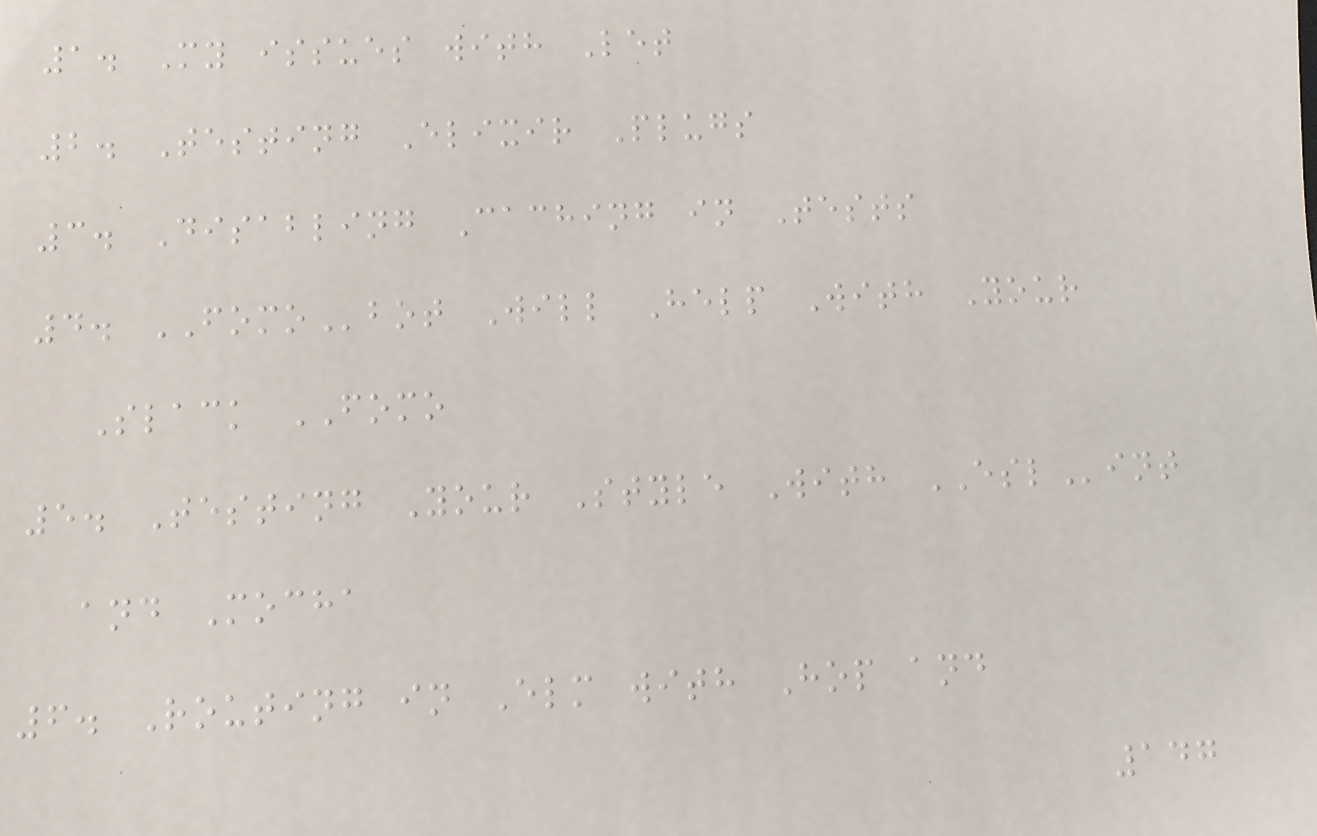1. My issues with Let
2. Testing Elixir Plugs
3. Disabling Caching in Tests
4. FOMObot Will Help With Your
Slack FOMO
5. Testing Your Style With ESLint
and Mocha
6. Routing in Elm with Hop and
147
